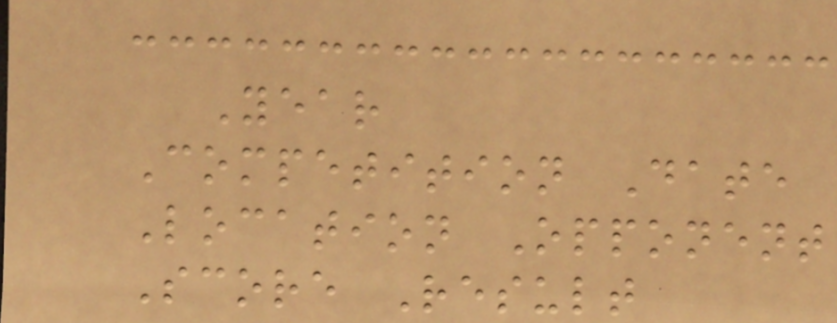Year
Competition Date
Location Opponent
Score Result
